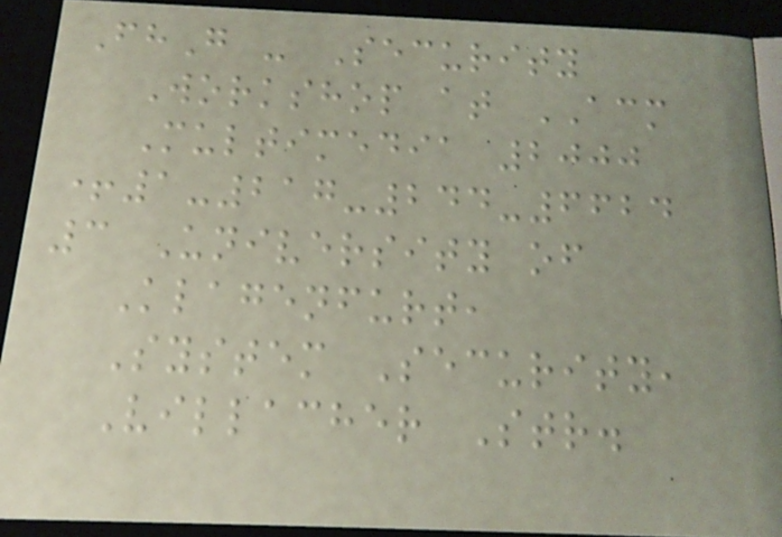FhG - Security
Workshop at ACM
Multimedia 2000
+1-217-244-6624
3 University of
Klagenfurt,
System Security,
Villacher Str.
